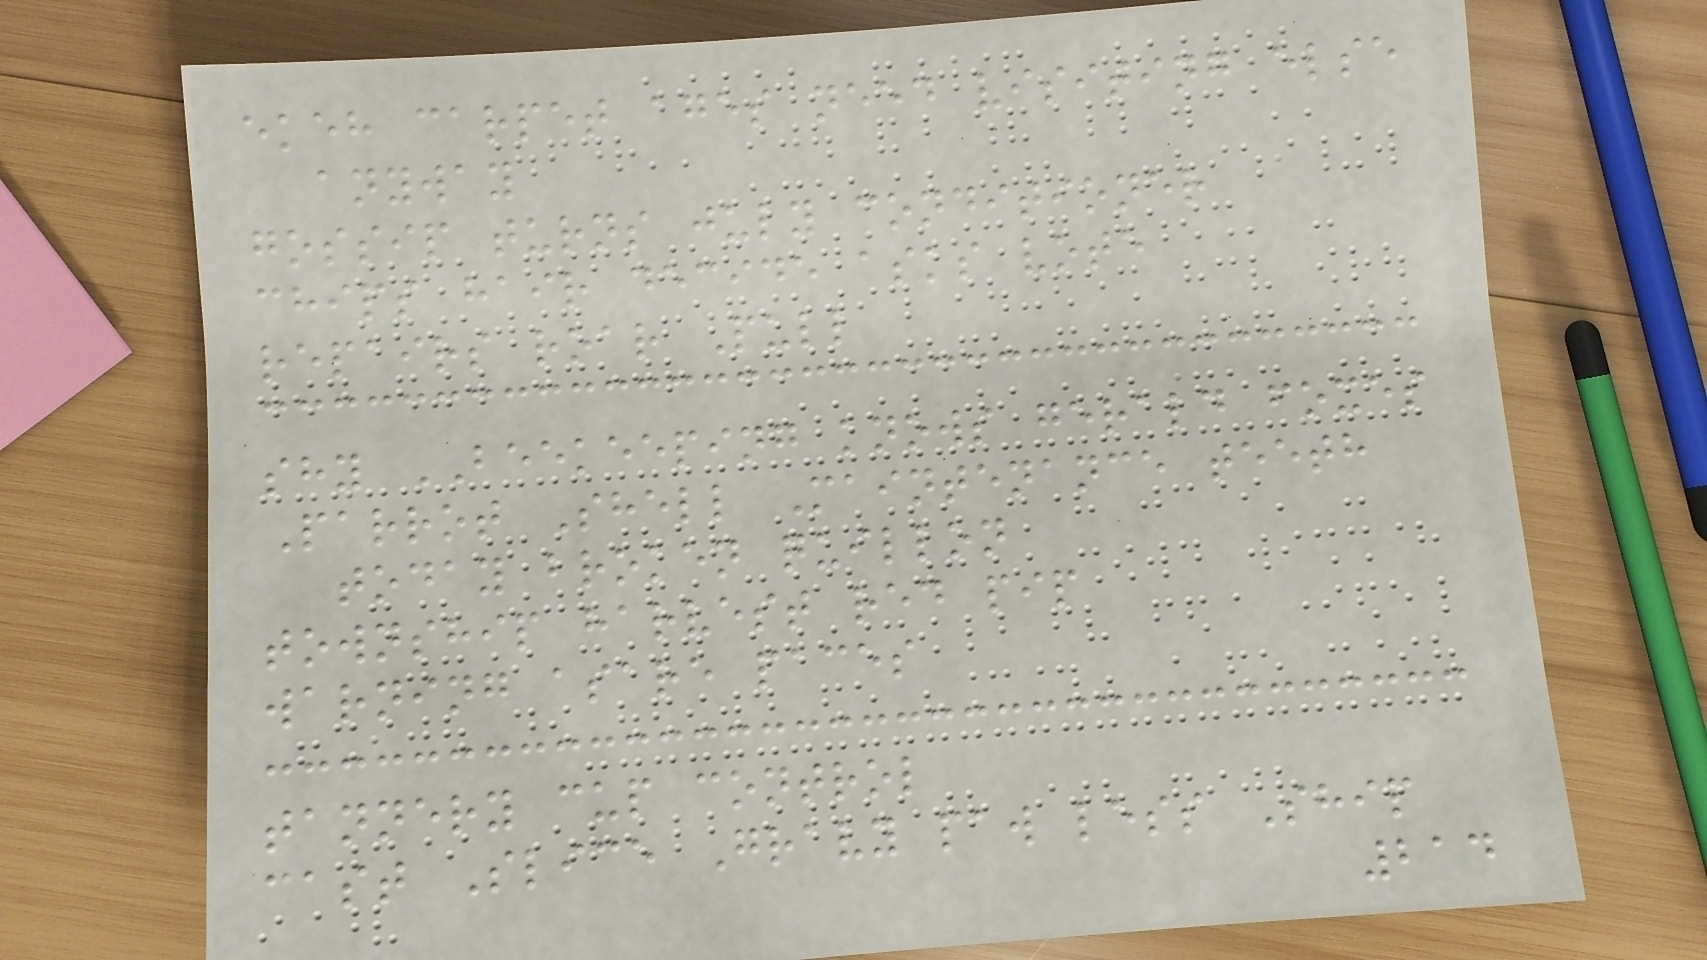ekeh carpet ages need visiting else
anyway
gossip turns july conditioner
chips hair decide asks vote
repairs roar Pull
shy BEEKEEPING knows gerald foxes
Parrot Shell Maintenance teeth
today broken quillon
township harvest red pip
warning asare paces
tannery cup control
cast Slice Gravy paw less Ship
214
